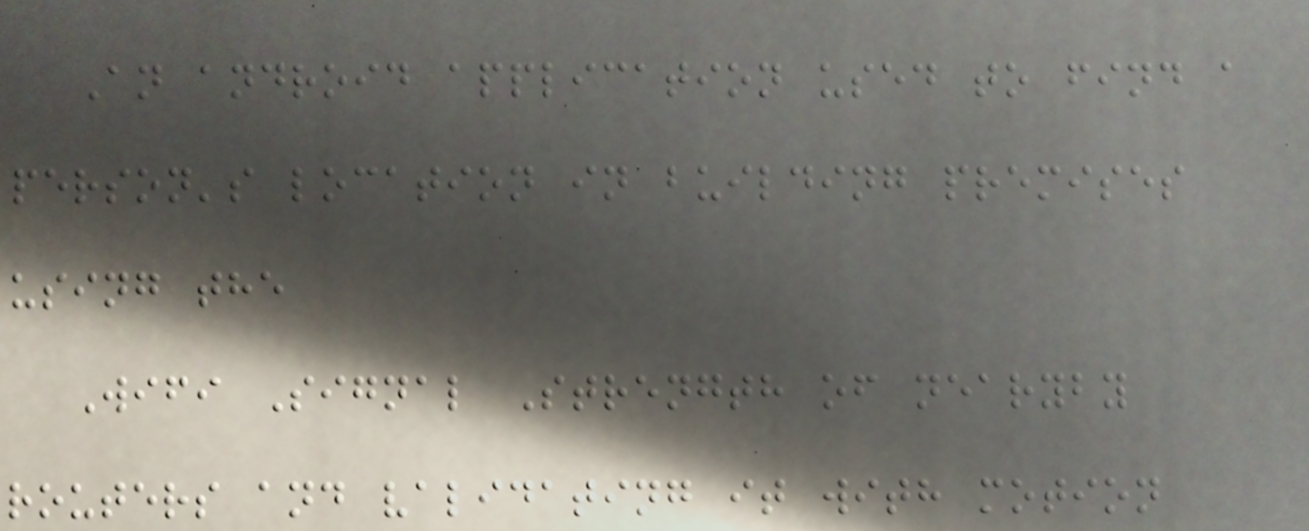An android application used to find a
person's location in building premises
using the
Wifi Signal Strength of nearyby
routers and validating it with motion
